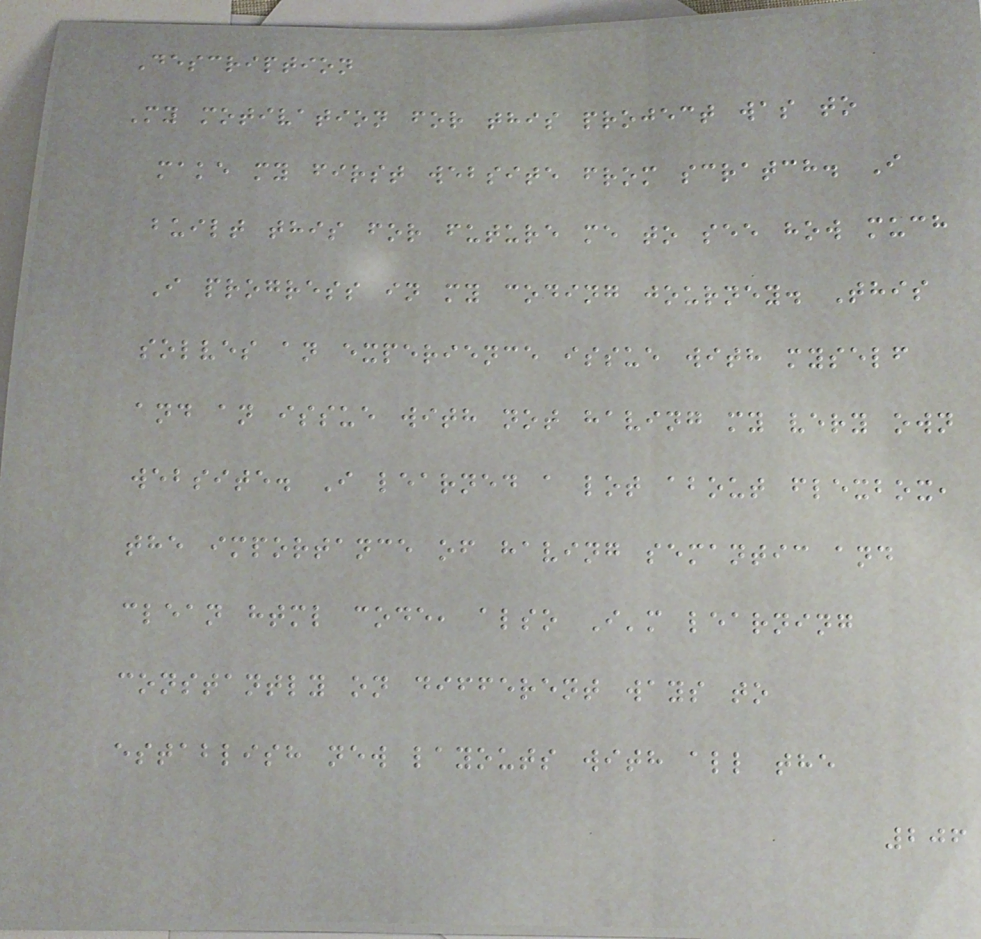Description
My motivation for this project was to
make my first website from scratch. I
built this for future me to see how much
I progress in my coding journey. This
solves an experience issue with myself
and an issue with not having my very own
website. I learned a lot about flexbox,
the importance of having semantic and
clean html code, also I'm learning
constantly on different ways to
establish new layouts with all the
206
